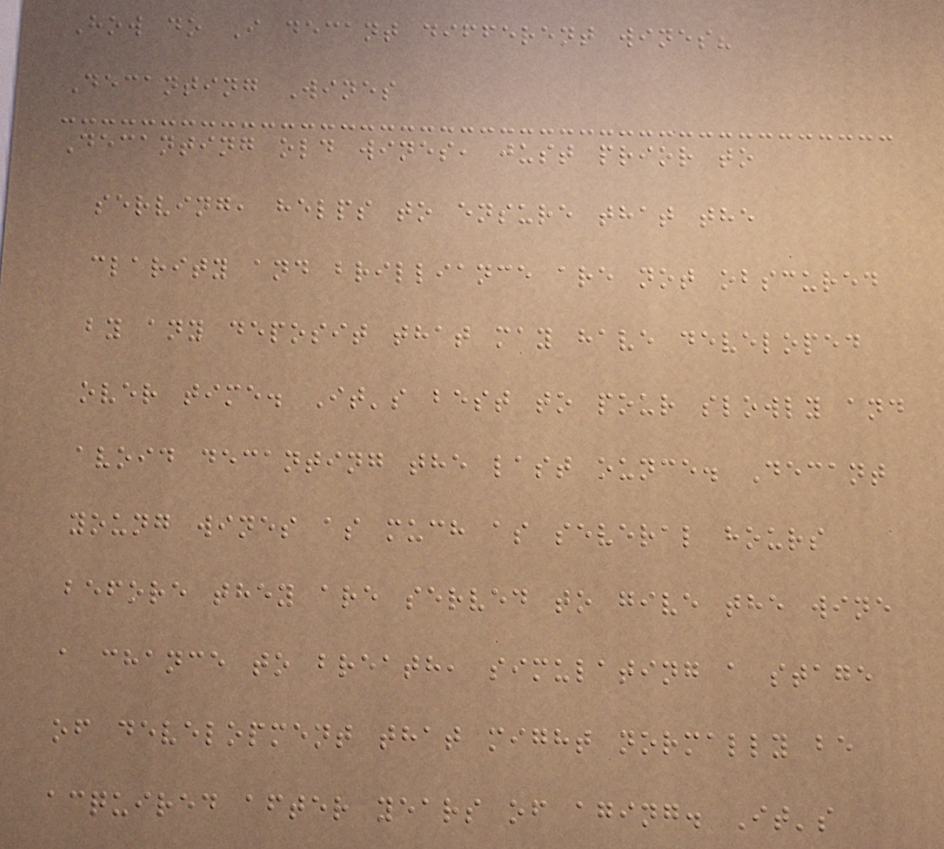How do I decant different wines?
Decanting Wines
Decanting old wines, just prior to
serving, helps to ensure that the
clarity and brilliance are not obscured
by any deposit that may have developed
over time. It's best to pour slowly and
avoid decanting the last ounce. Decant
young wines as much as several hours
before they are served to give the wine
a chance to breath, simulating a stage
of development that might normally be
acquired after years of aging. It's
